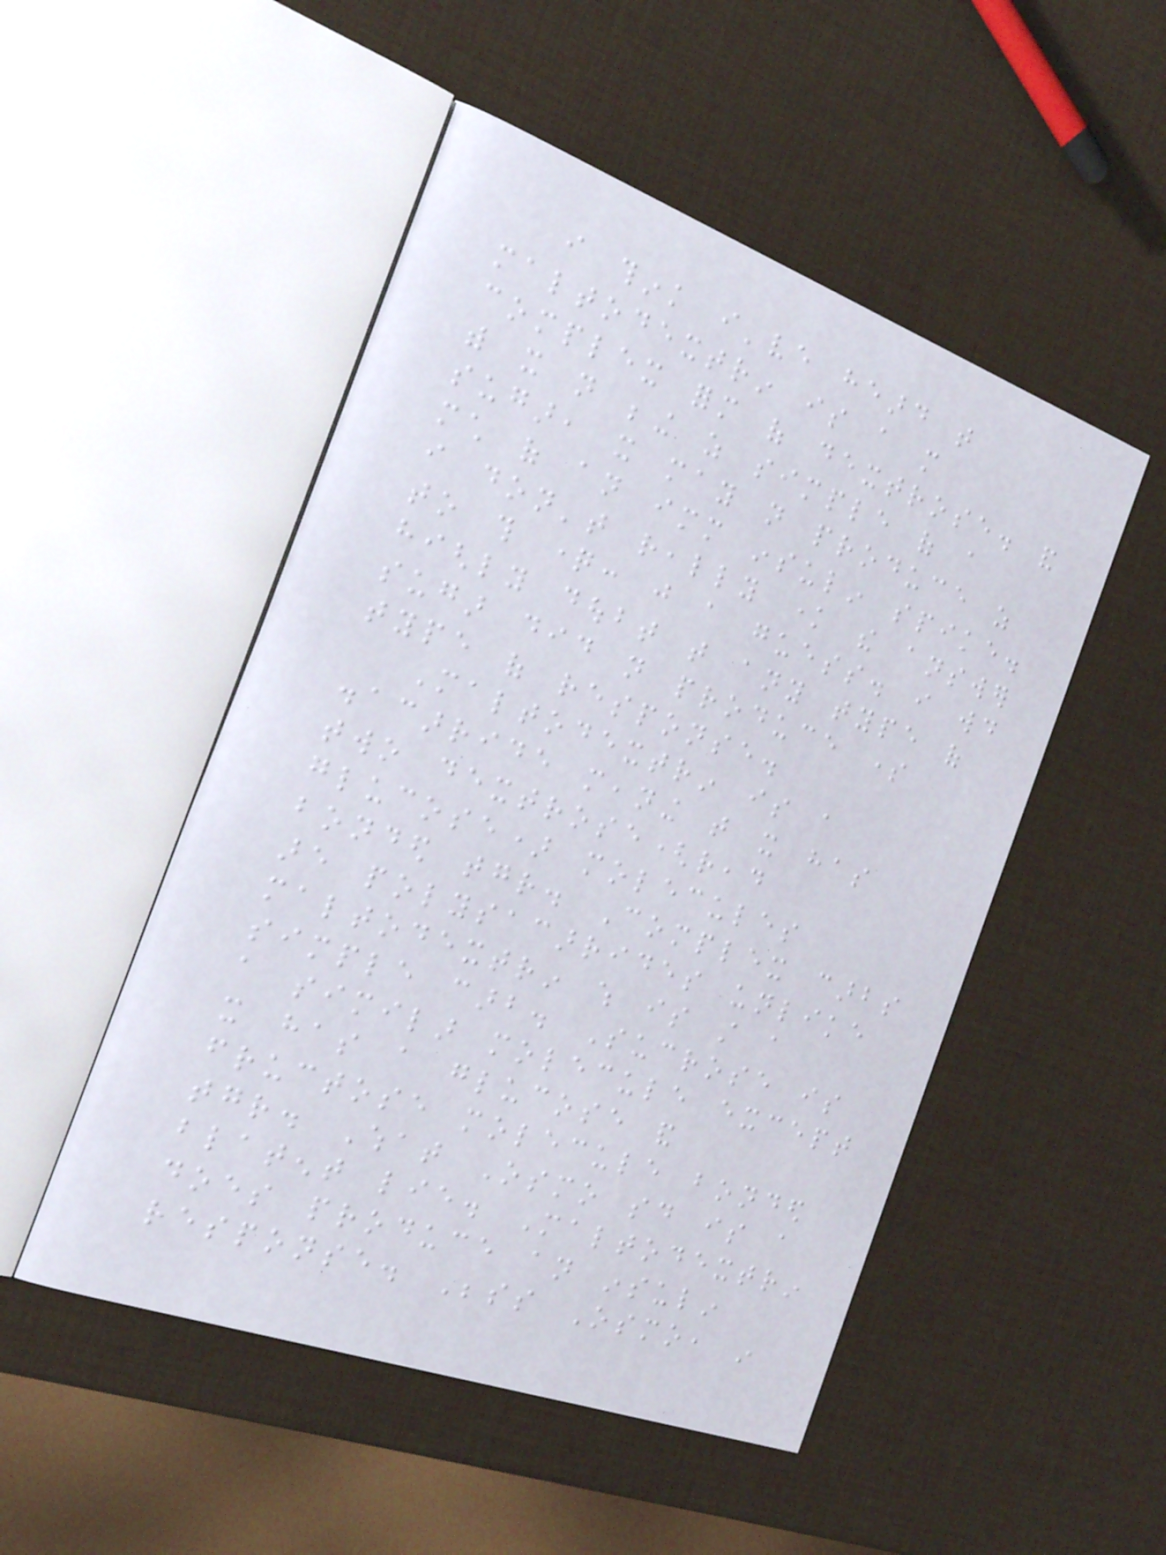i think i've heard that
maltodextrin is a more
complex form of dextrose. and
with it not being as simple of a
sugar, it may not produce as
much of an immediate insulin spike.
i don't really know the answer
to this question: just a guess. i would
highly doubt that any type of
sugar did not produce some
type of response.
Maltodextrin is a
disacarride meaning that it has
two dextrose(read
glucose) molecules
bonded together. Complex carbs
are polysacarrides unlike
maltodextrin which is still a
simple carb. Sucrose is
a similar molecule except
it has a glucose and
fructose molecule bonded
together. What Osmo said is a
blatent lie. Maltodextrin
does produce an insulin
response. Besides Osmo, in
